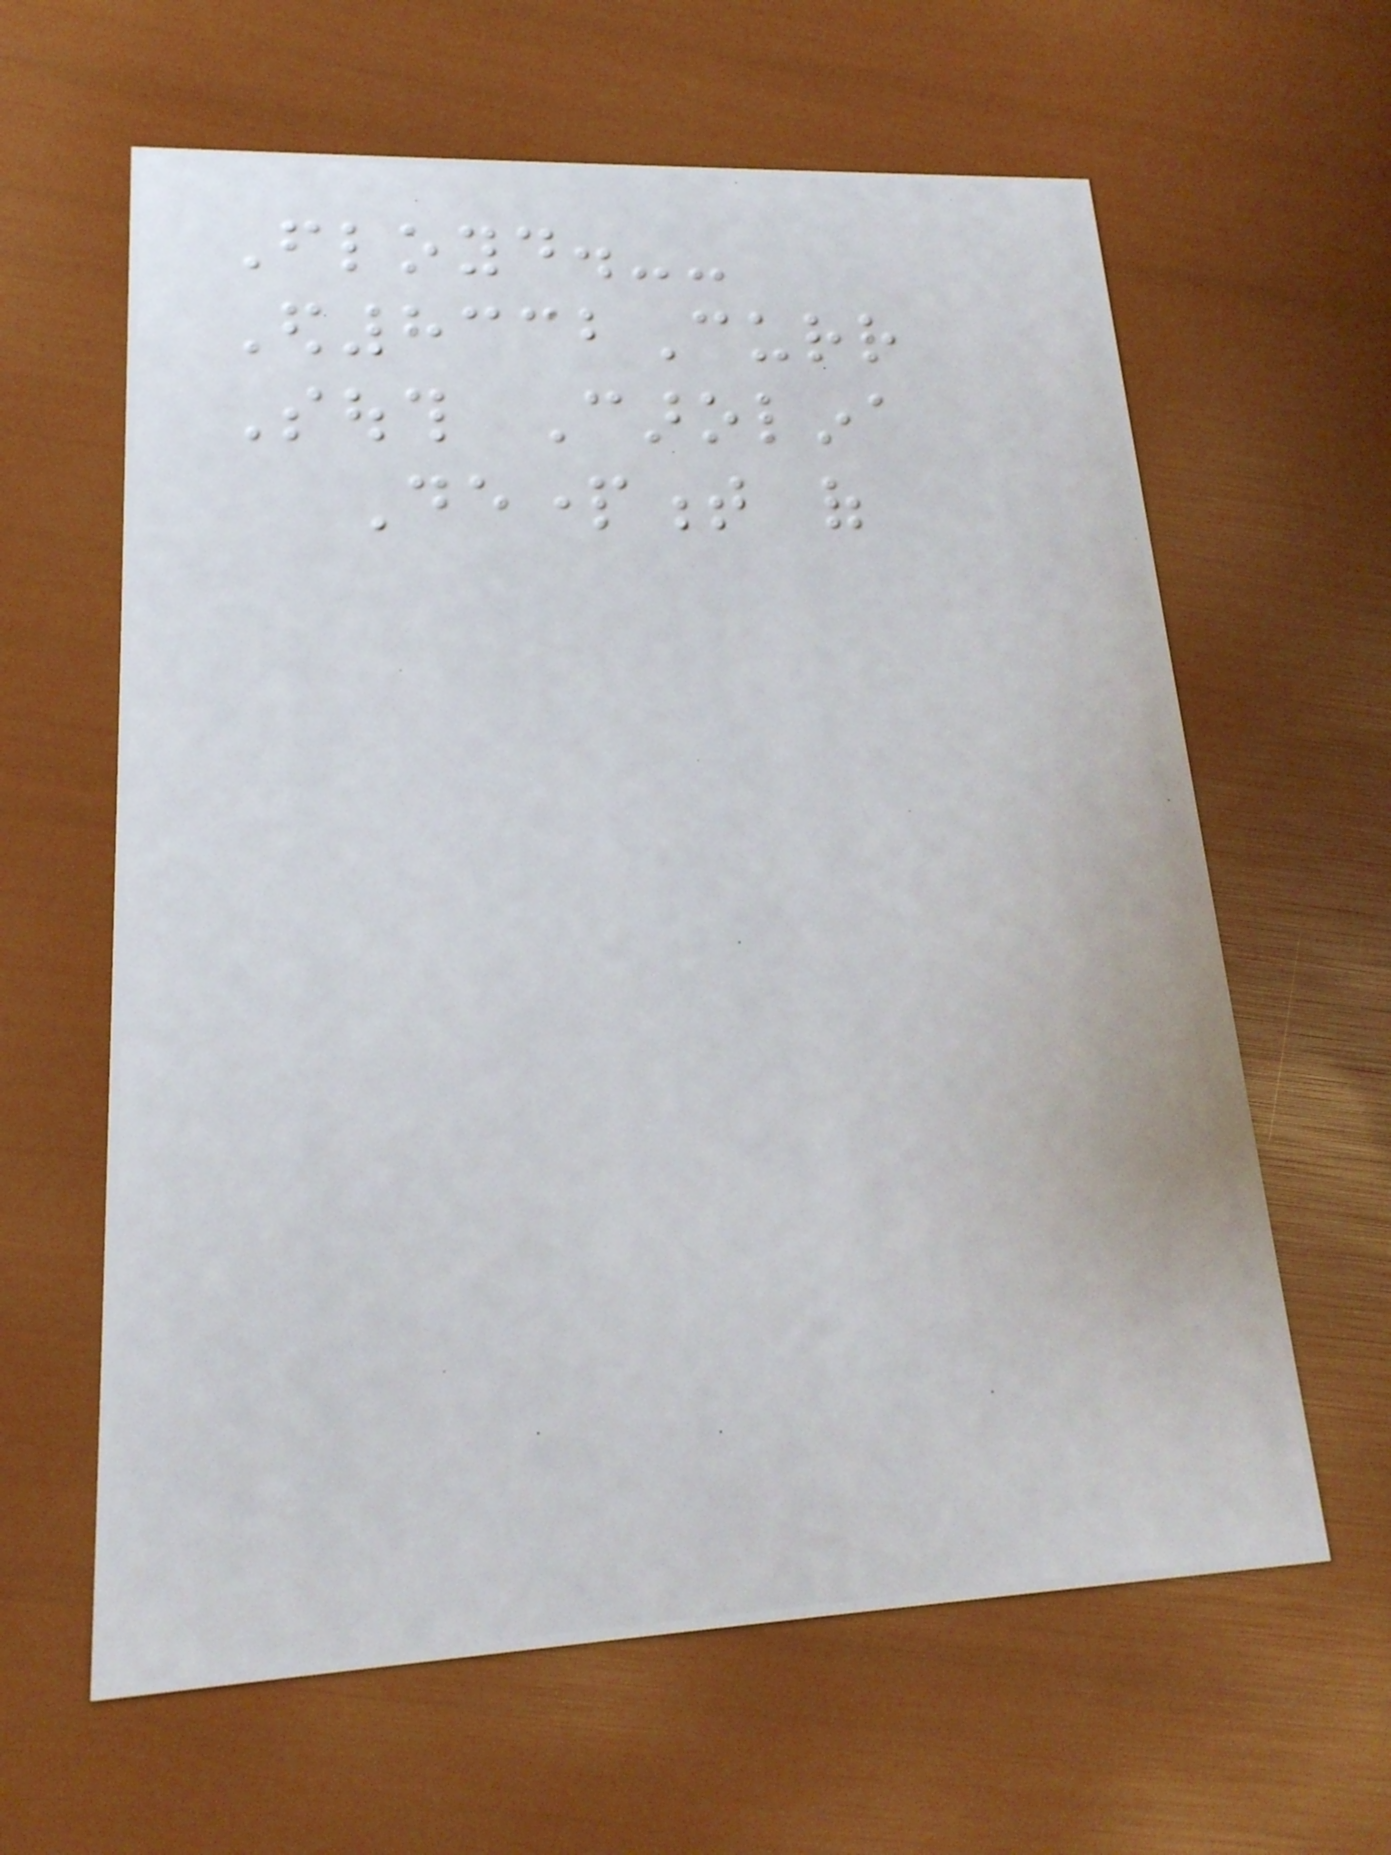Floyd.--
Ed8332Curr
South Carolina
Department of
